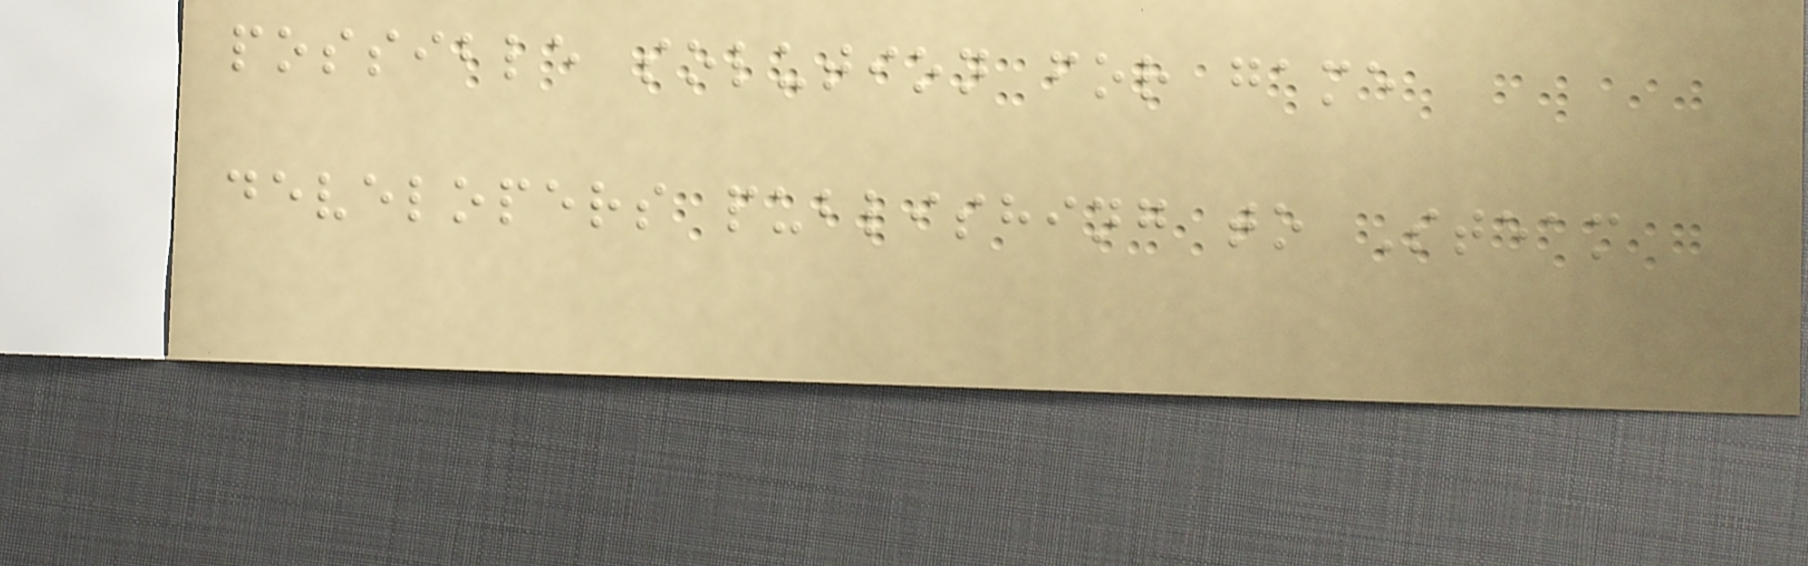possible solution for game
developers publishing to Steam
